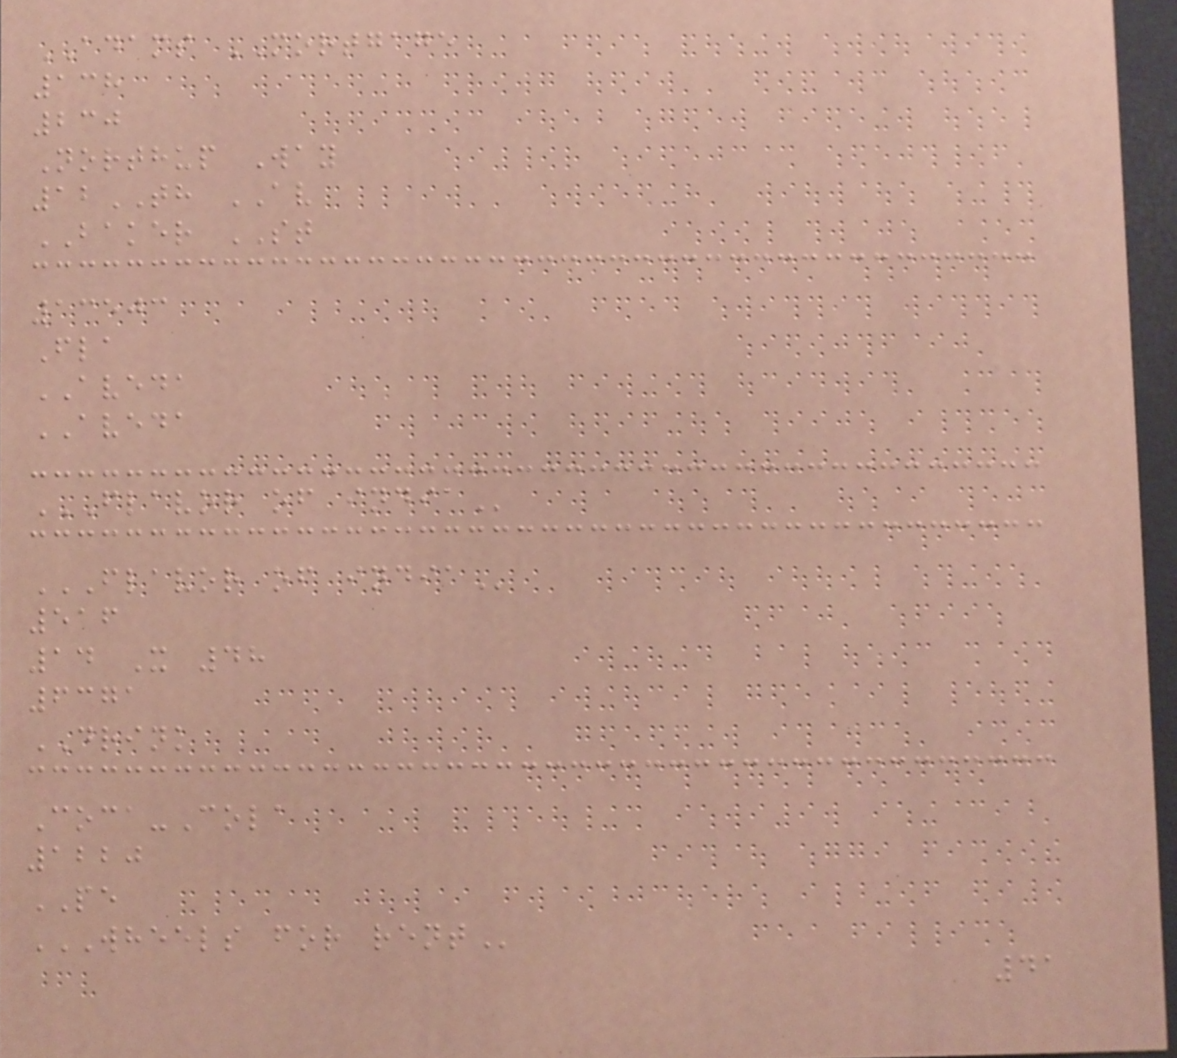ADAMS MORTGAGE
138
230
Northup Way
12TH AV
BAKER ST
13503
Fla
AVEDA
AVEDA
FLAVOR OF INDIA
FLAVOR OF INDIA
516
14 X 48
6371
DRINK
Coca-Cola
1220
PE
WHEELS FOR RENT
41
